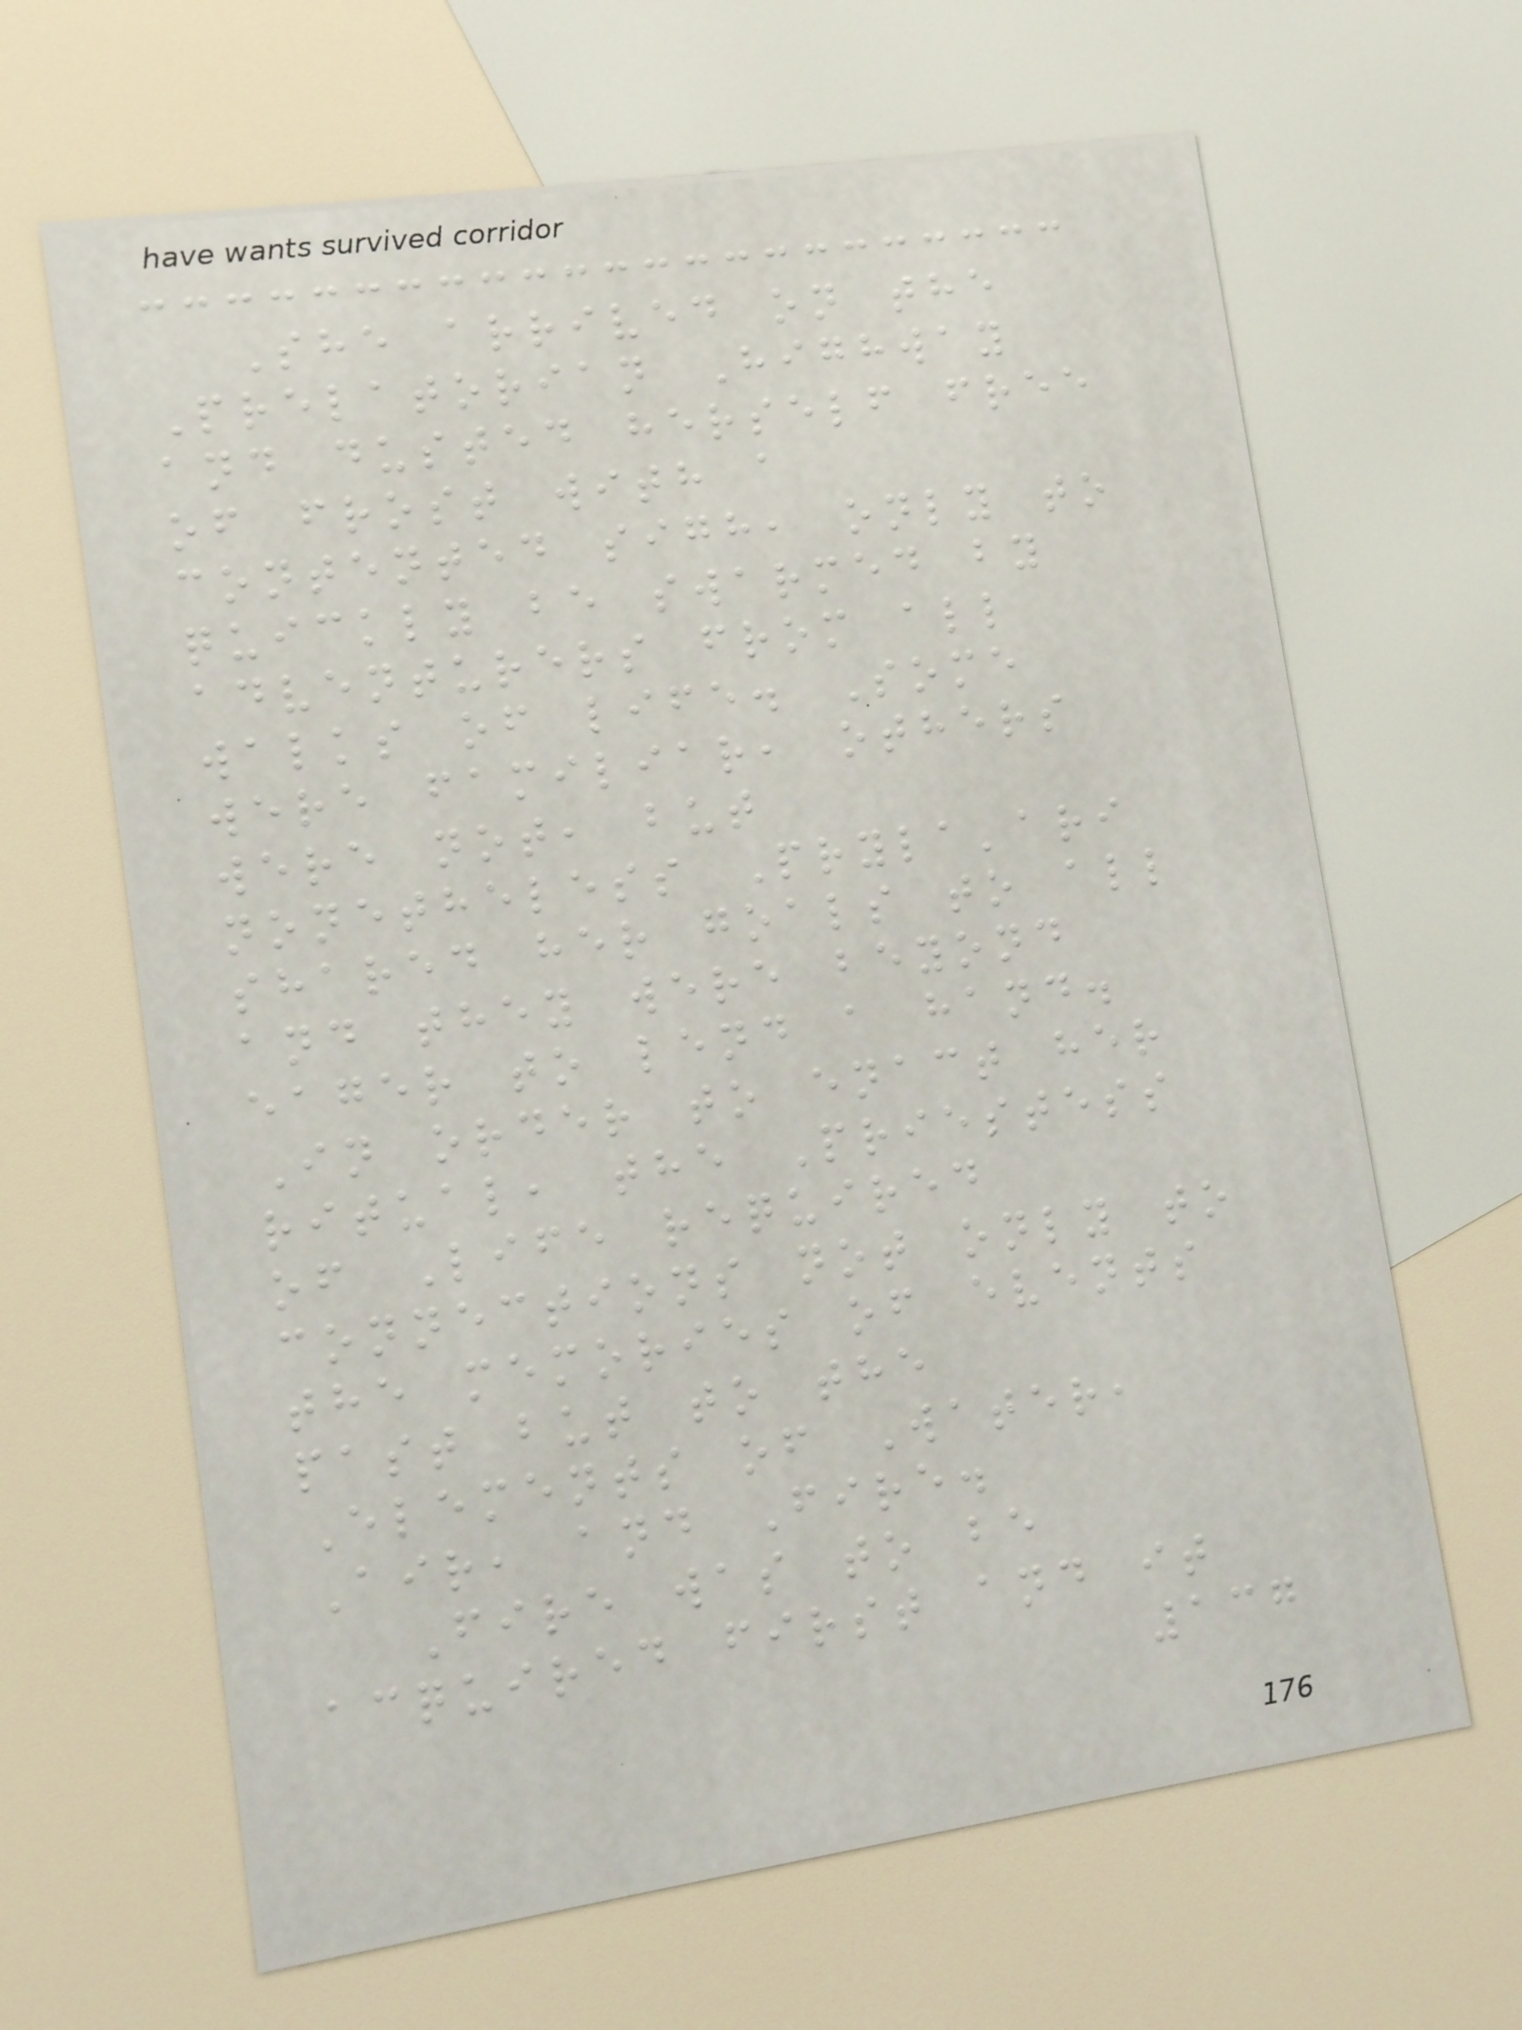She arrived on the
Prelatorian Highway
and dusted herself free
of frost with a
contented sigh, only to
quickly be swarmed by
adventurers from all
walks of life. Some
were familiar, others
were not, but
nonetheless Pryla'ari
shared her goals to all
and they were beyond
eager to lend a hand.
In order to enact her
ritual, the Priestess
of Life required
connections not only to
the memories of events
past but to the
Elements of Water,
Air, and Fire.
Fire was to be
acquired first and it
137
